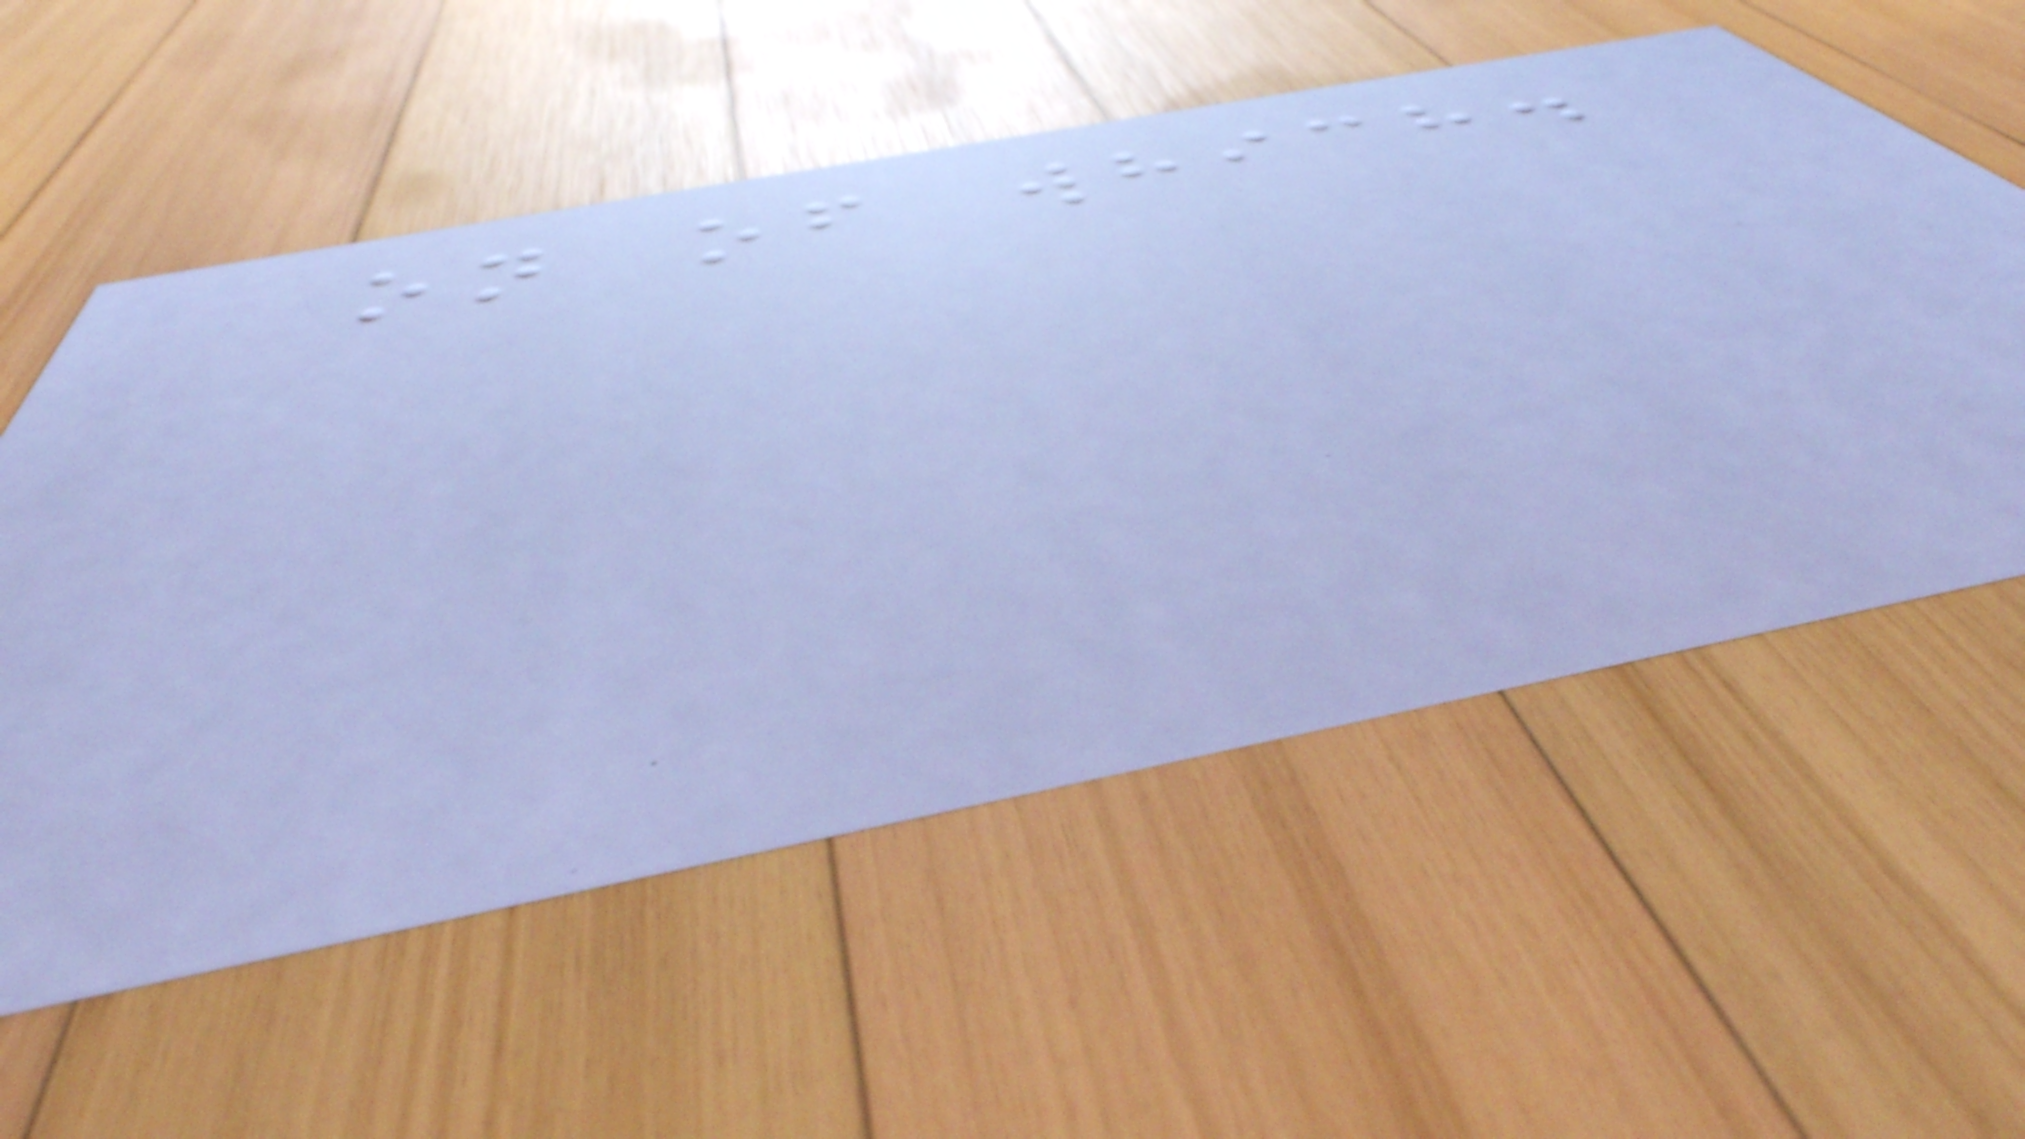on of which.
